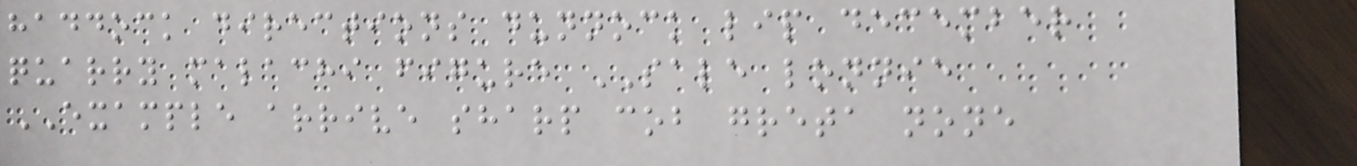haddock directions dunnock lip december
quarry malachi figure SALE lonnie
EXAMPLE arrive sharp cob greta none
